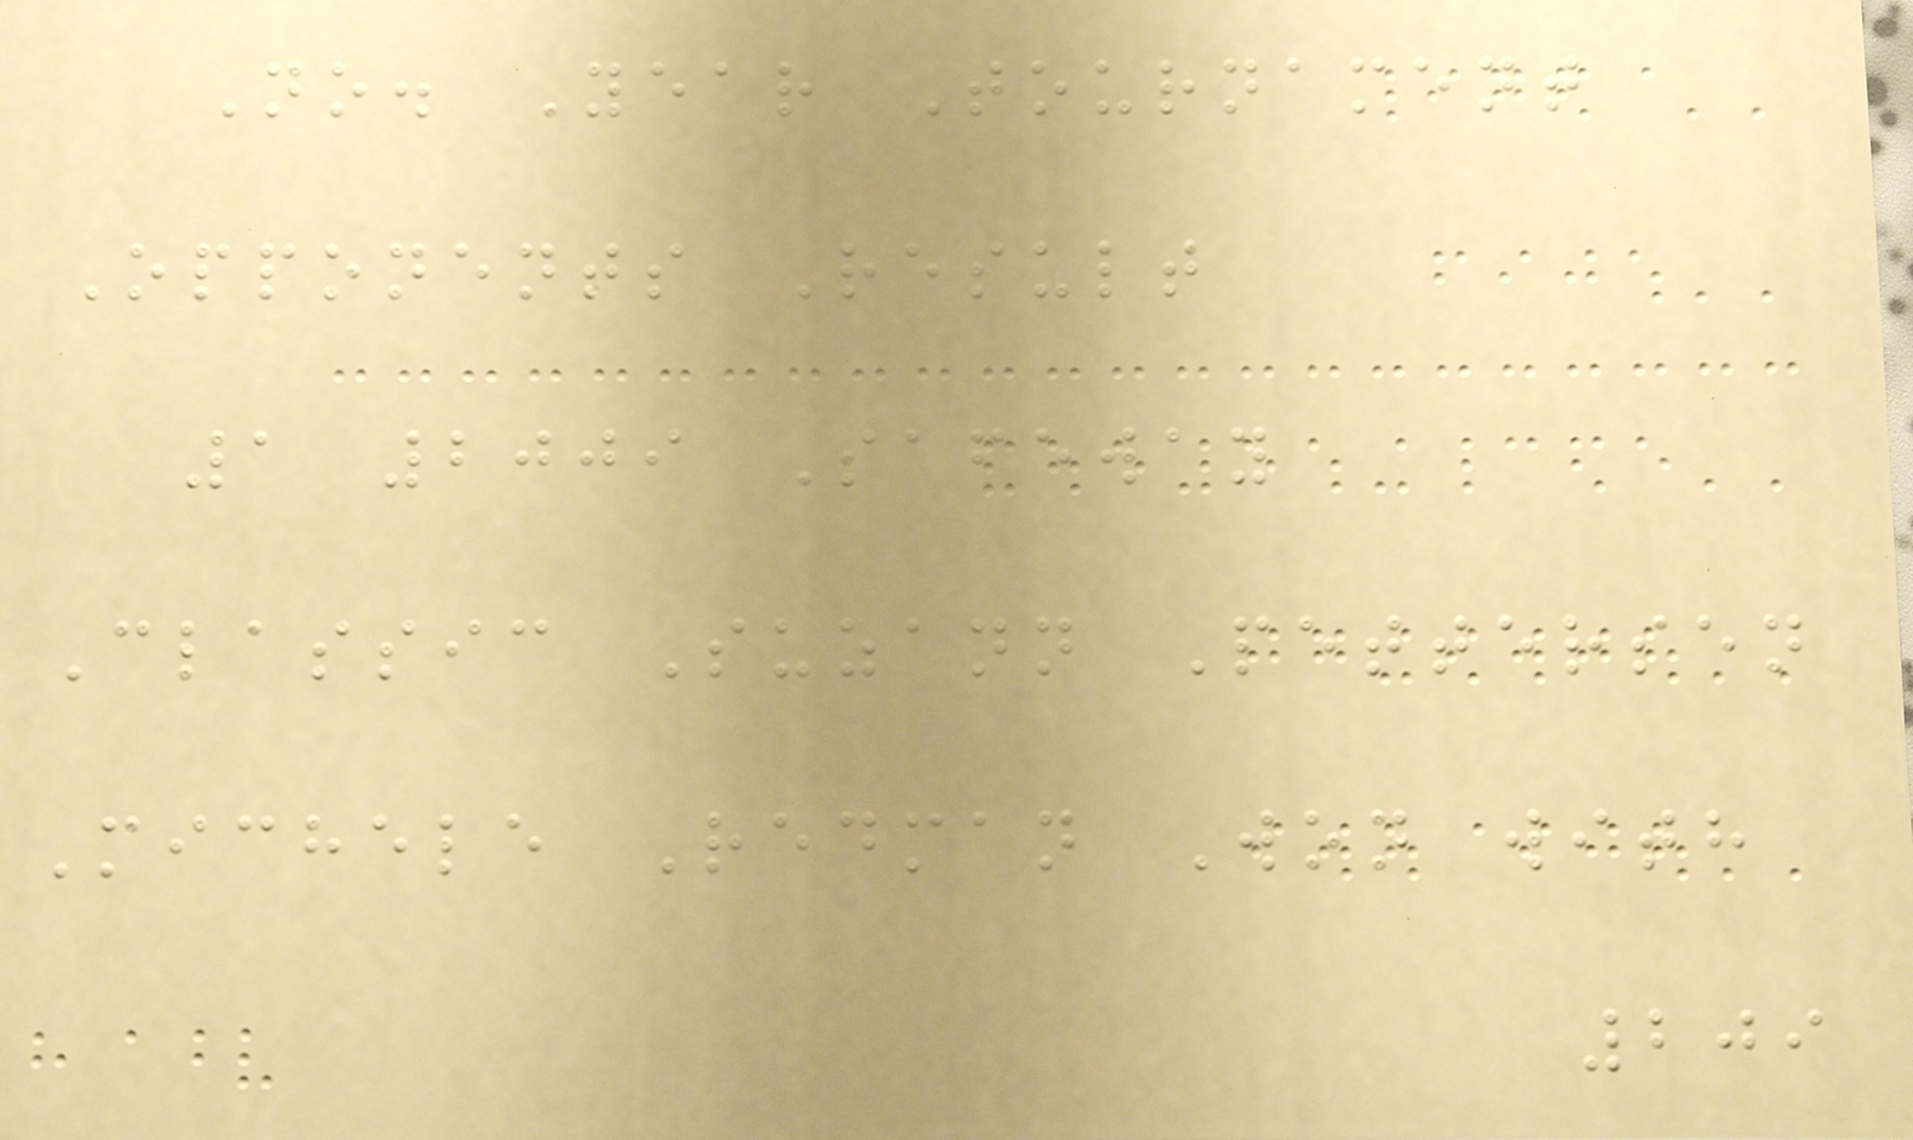No. Year Tournament
Opponents Result
1 2009 Safeway
Classic Suzann Pettersen
Michele Redman Won with
209
